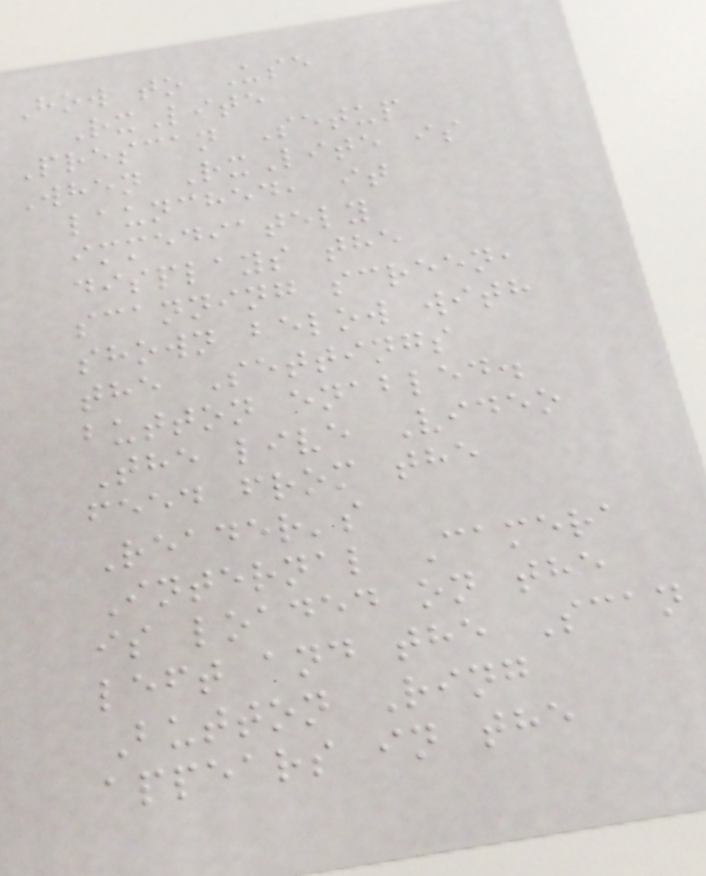How to Use
RxLite
Prescan Setup
When RxLite is
launched, it
immediately
displays the
scanning screen,
shown below with
the Settings
button enabled.
The live Video
feed from the
Reader's
Internal Camera
is loaded on the
left and the Scan
Button Ring
appears in the
